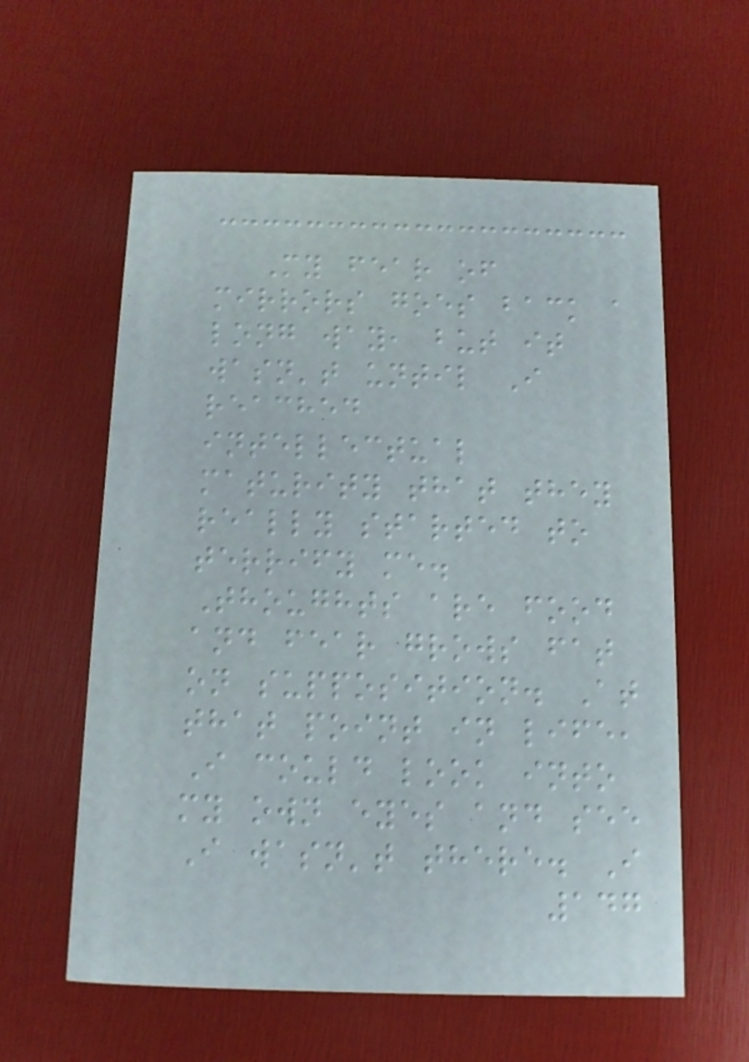My fear of
mirrors goes back a
long way, but it
wasn't until I
reached
intellectual
maturity that they
really started to
terrify me.
Thoughts are food
and fear grows fat
on supposition. At
that point in life,
I could look into
my own eyes and see
I wasn't there. I
147
